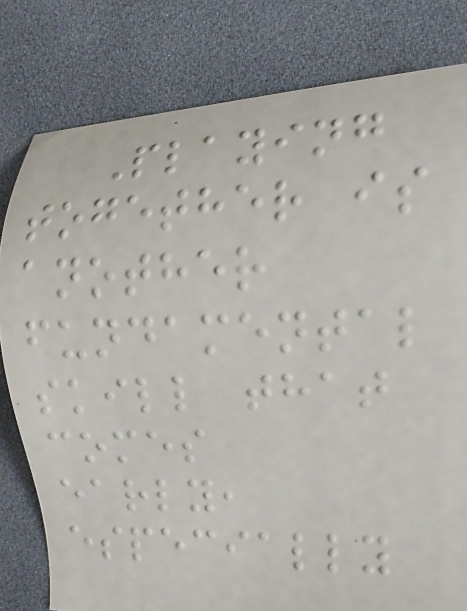Playing
together is
another
fundamental
skill that
comes
early,
especially
